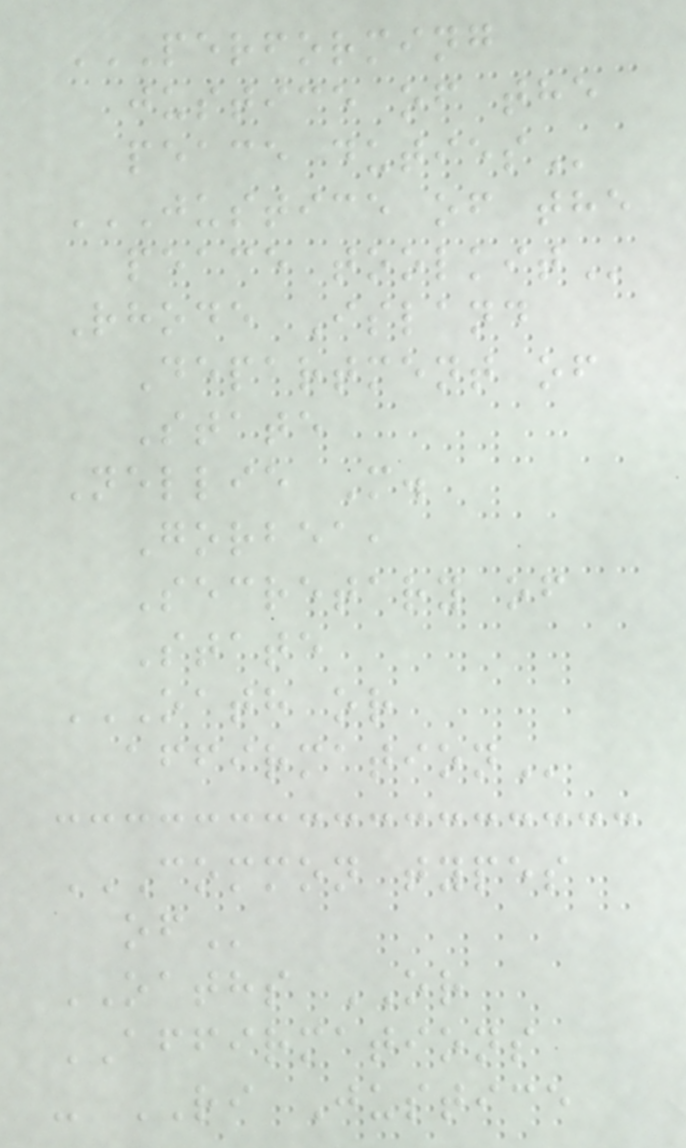PERFORMING
JUSTICE OF THE
PEACE DUTIES
JUSTICE OF THE
PEACE TOOLKIT
Rhode Island
Department of
State
Nellie M.
Gorbea,
Secretary of
State
OATH OR
AFFIRMATION
COMMON TYPES
OF
OATHS OR
AFFIRMATIONS
- RI Justice
